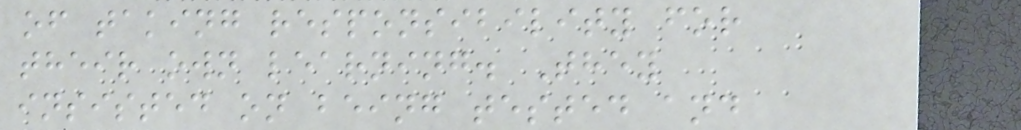of taking responsibility for
their own learning. They
insisted on being tested and
